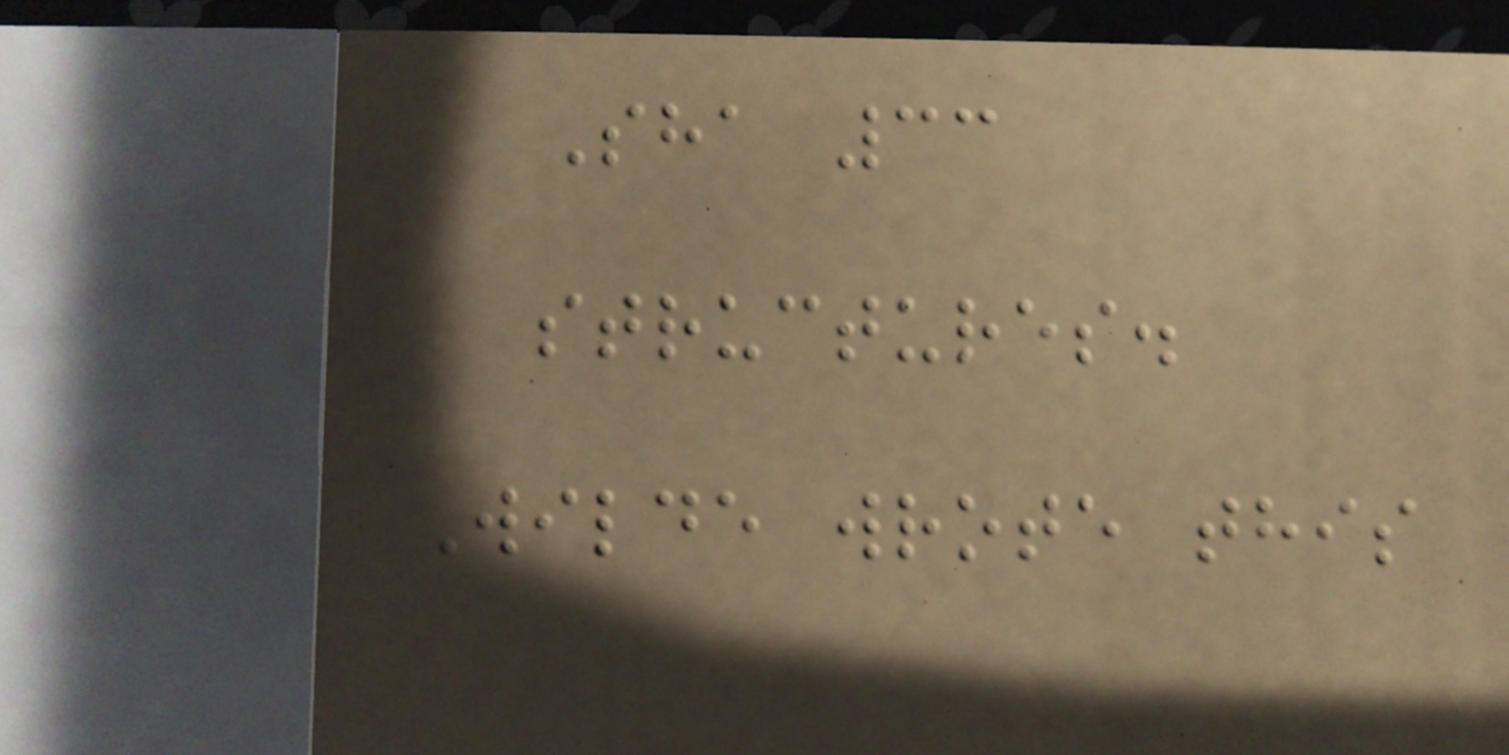Sha 33
structures.
Wilde wrote this
